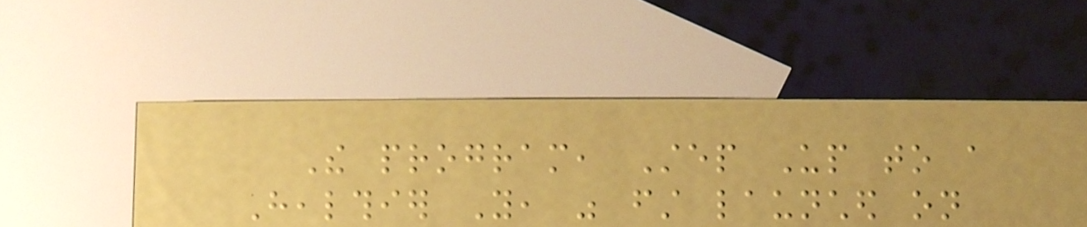The program, Step Up to a
Healthier You, was first launched on
